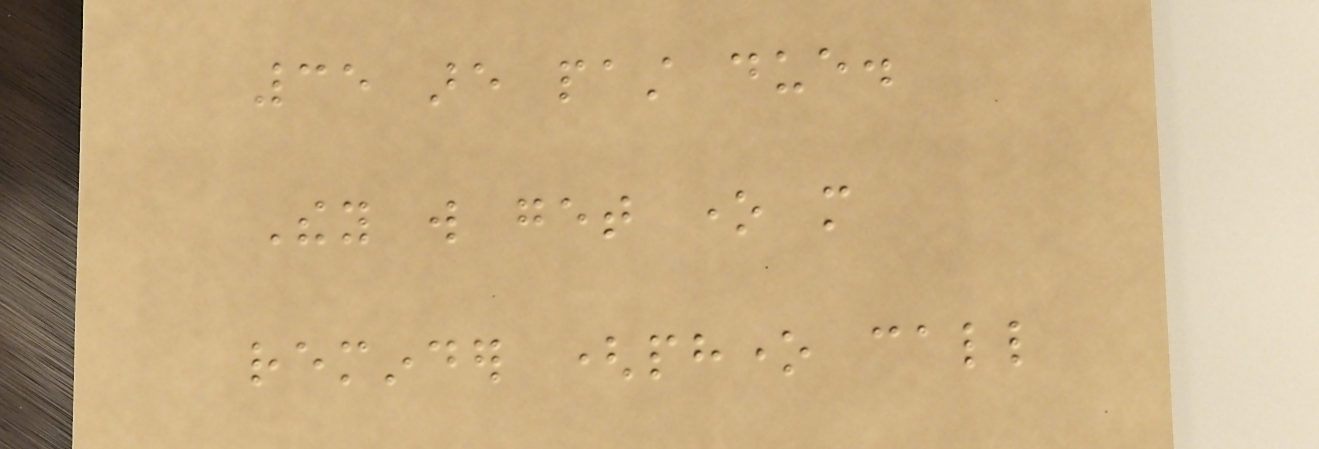35 are past due.
They will get one more
reminder (phone call
